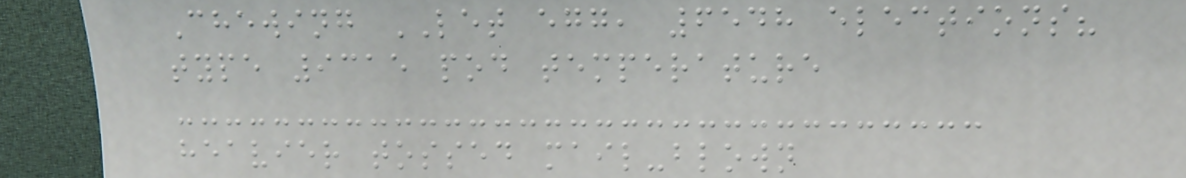Chewing LET egg, 6548 elections?
type 9315 pod temperature
heavier tossed mail-blown
